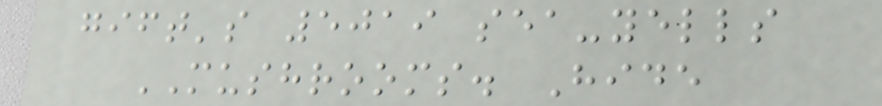gift's 5019 sea-yells
MUSHROOMS. Hide
